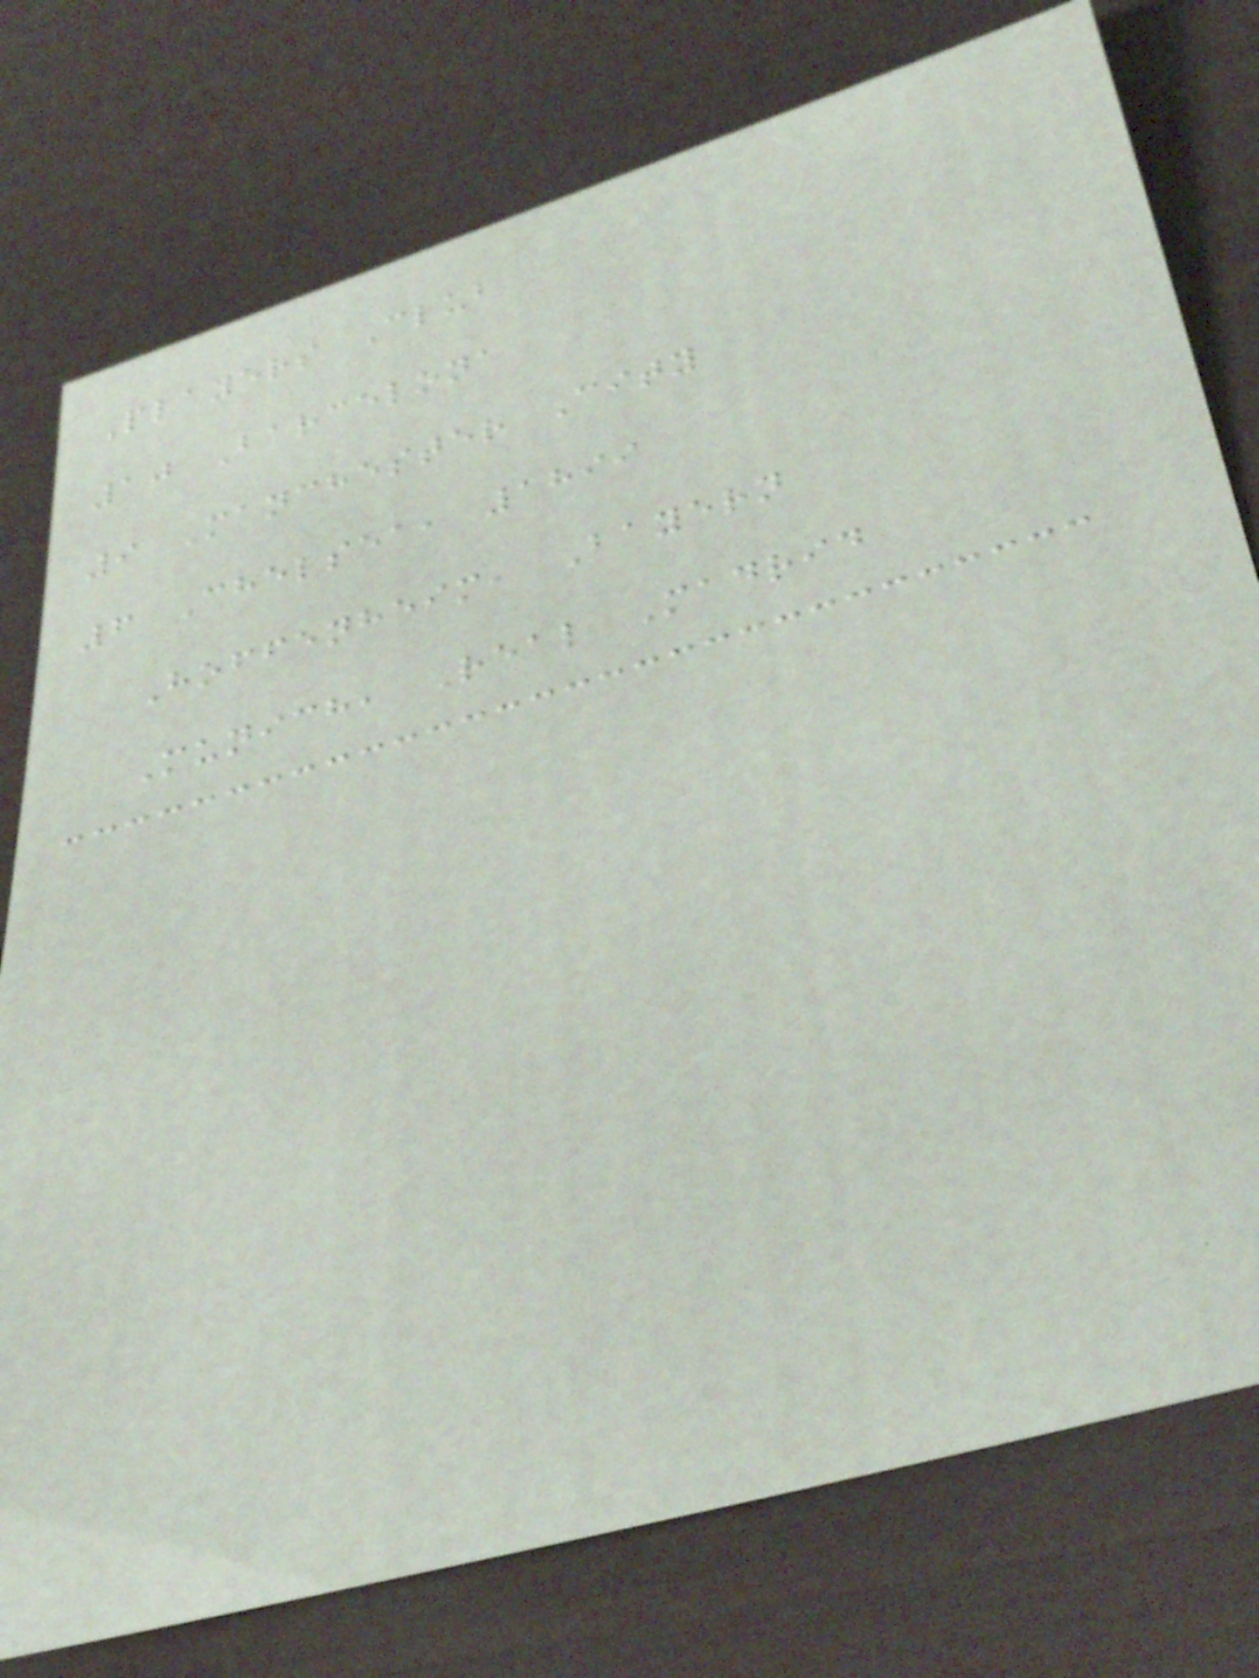Players Club
10 Barcelona
9 Manchester City
6 Chelsea, 1899
Hoffenheim, Bayern
Munich, Real Madrid
